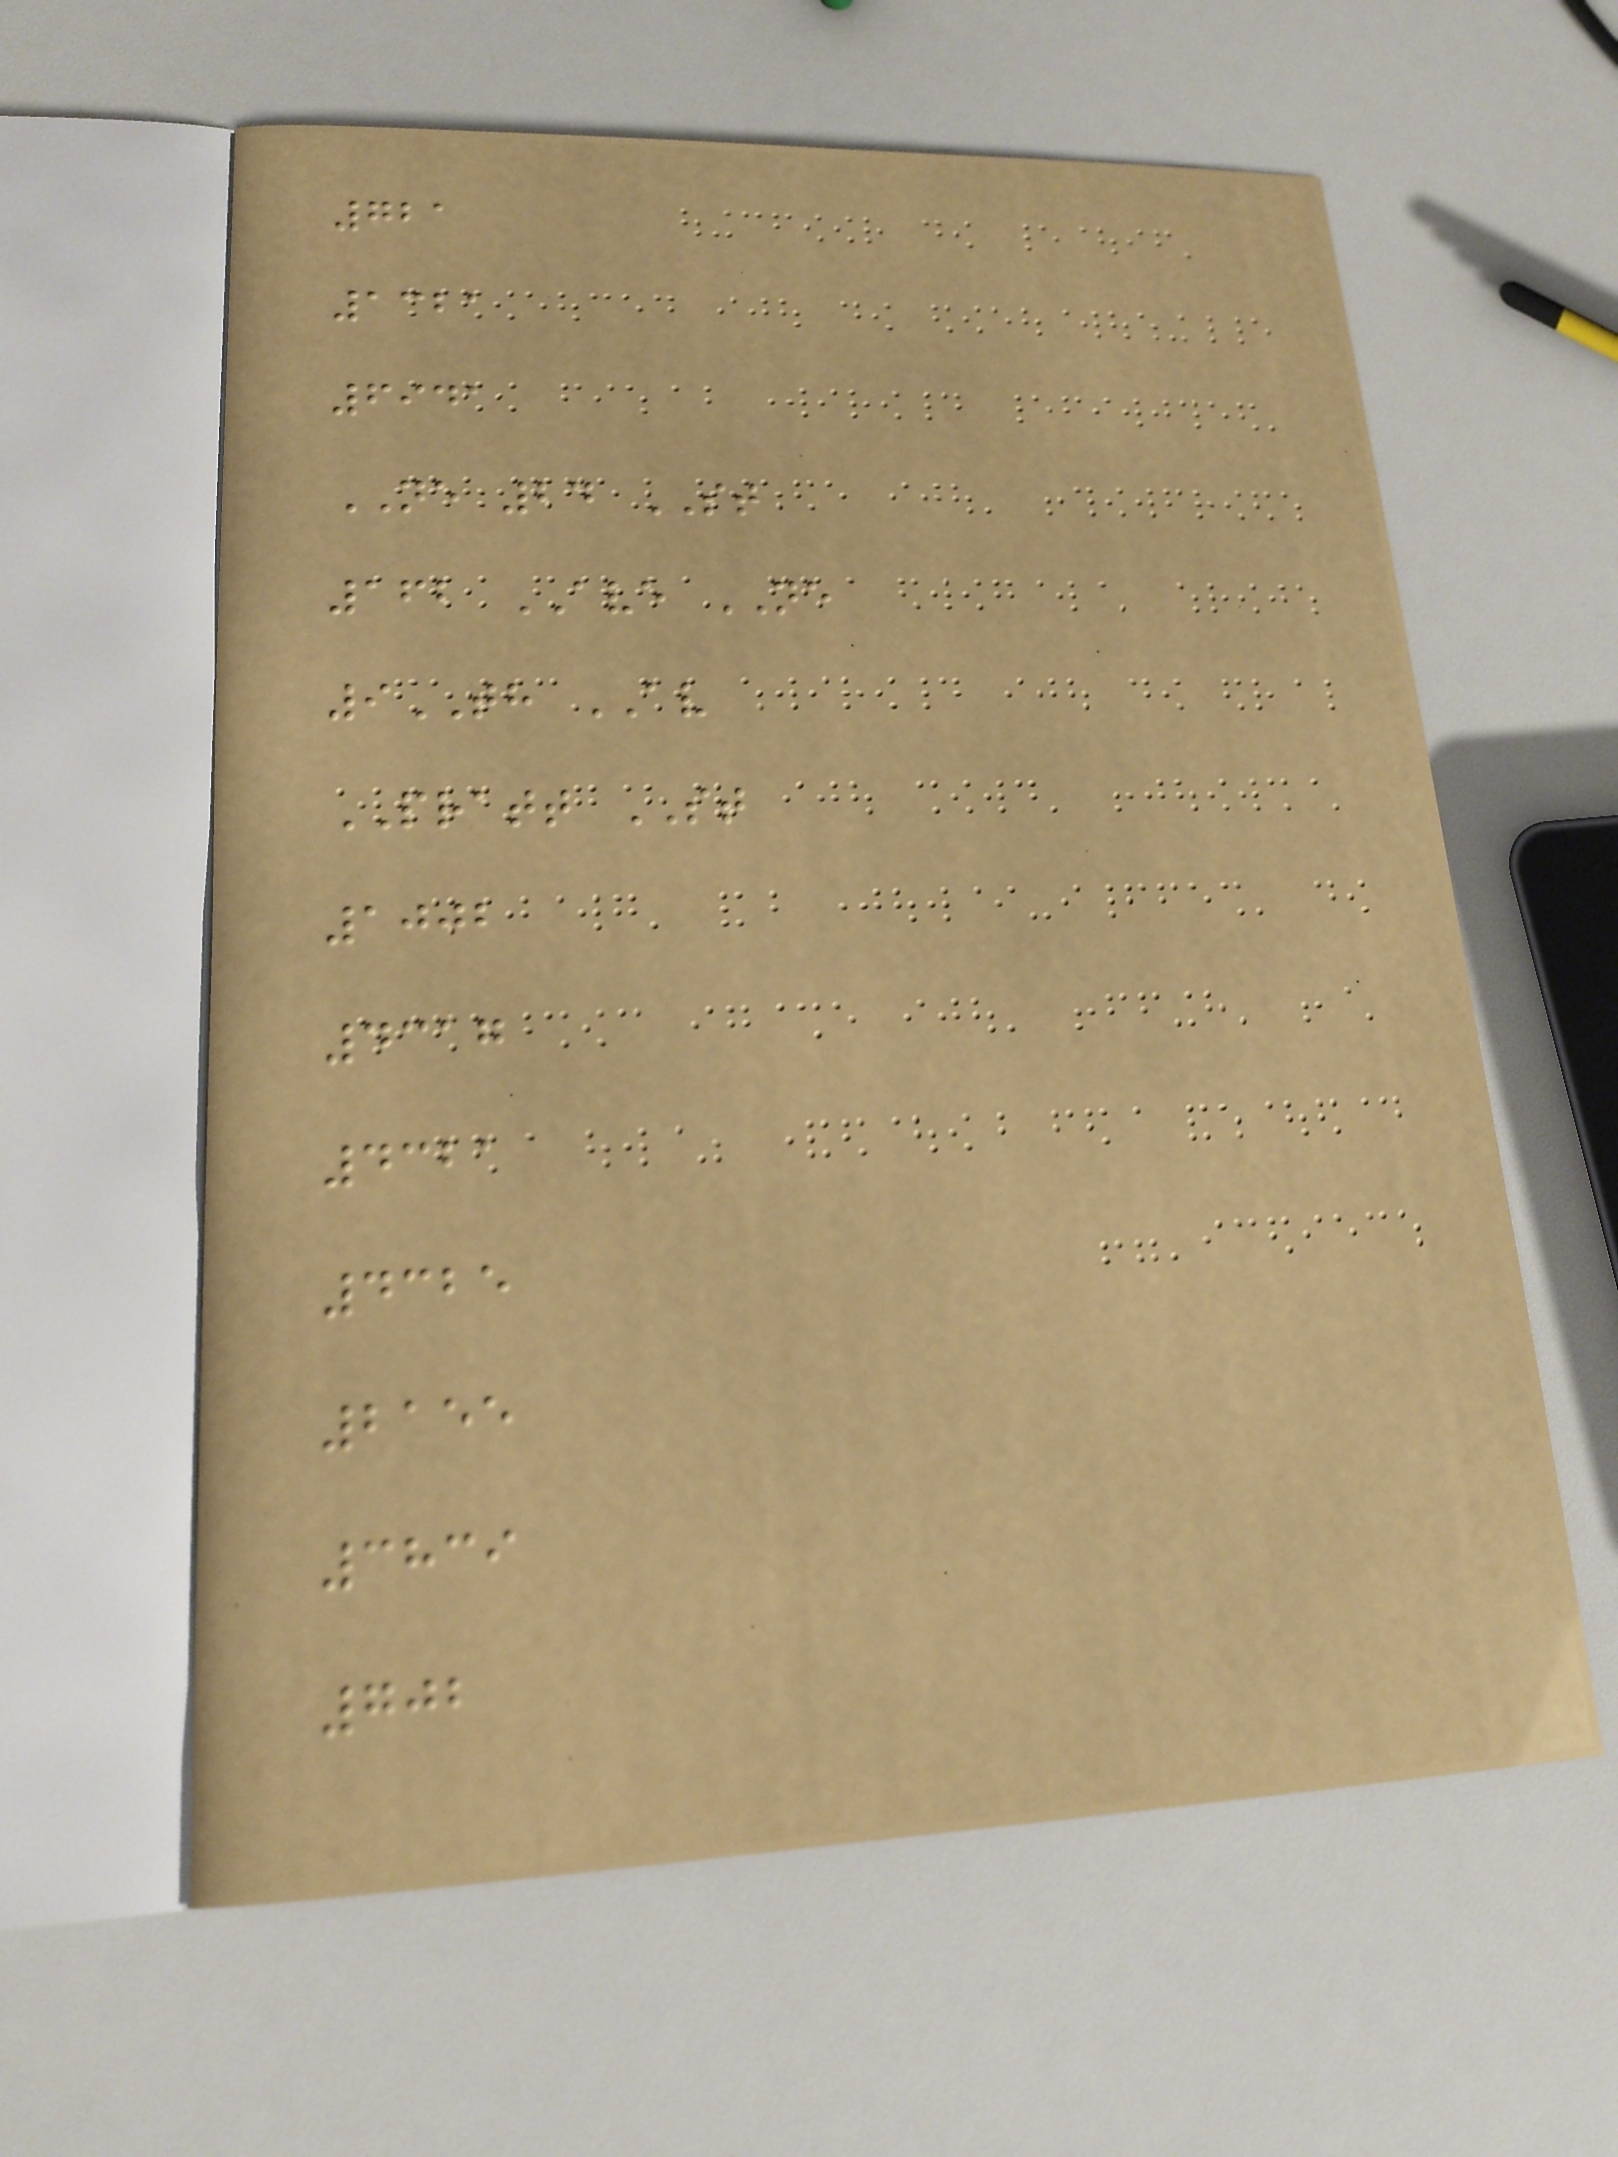721
1321
6941
NE 24 ST
162 AVE NE
9TH AV
PRATT ST
1002
4317
4321
4325
2155
3839
702
